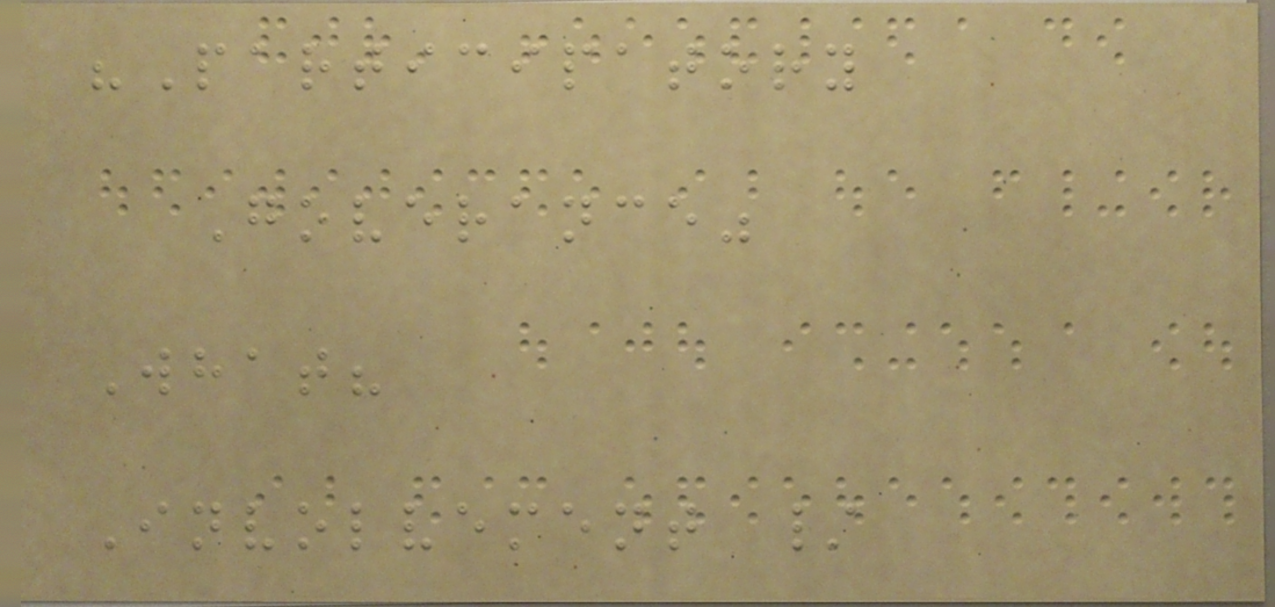"Participatory
Goverance"
What?
Involvement /
